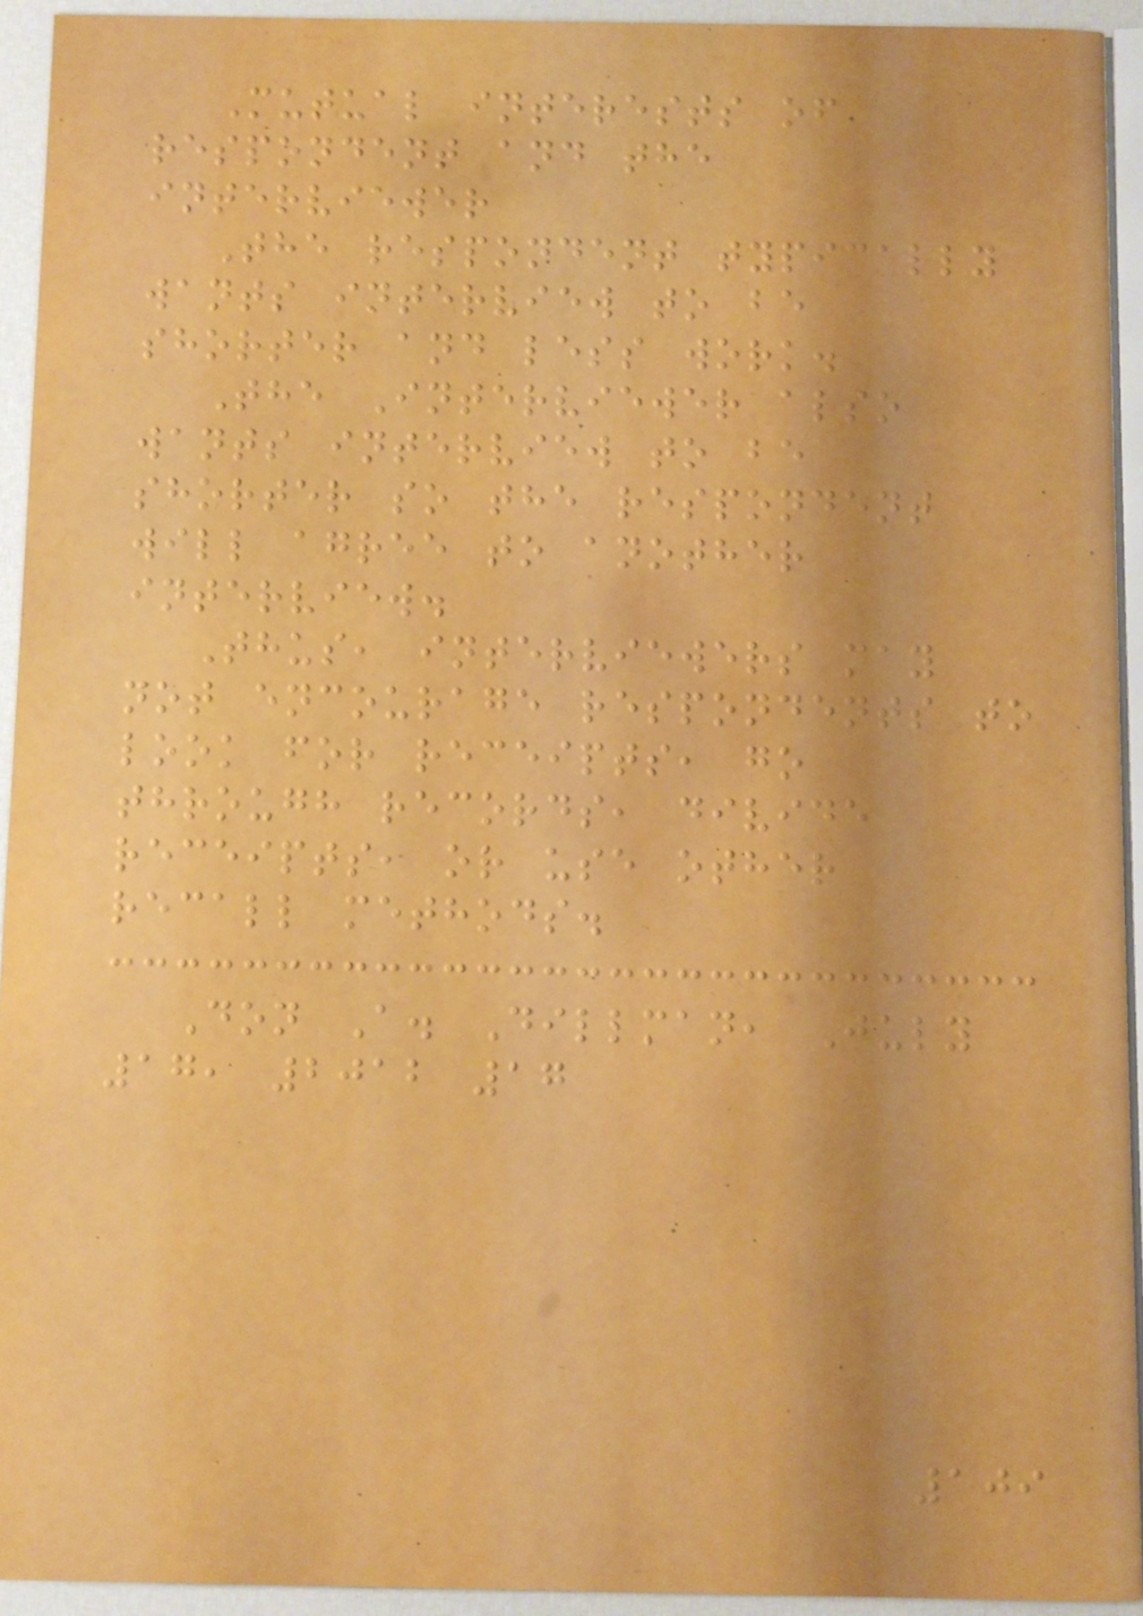Mutual interests of
respondent and the
interviewer
The respondent typically
wants interview to be
shorter and less work.
The Interviewer also
wants interview to be
shorter so the respondent
will agree to another
interview.
Thus, interviewers may
not encourage respondents to
look for receipts, go
through records, divide
receipts, or use other
recall methods.
Don A. Dillman, July
17, 2012 17
109
